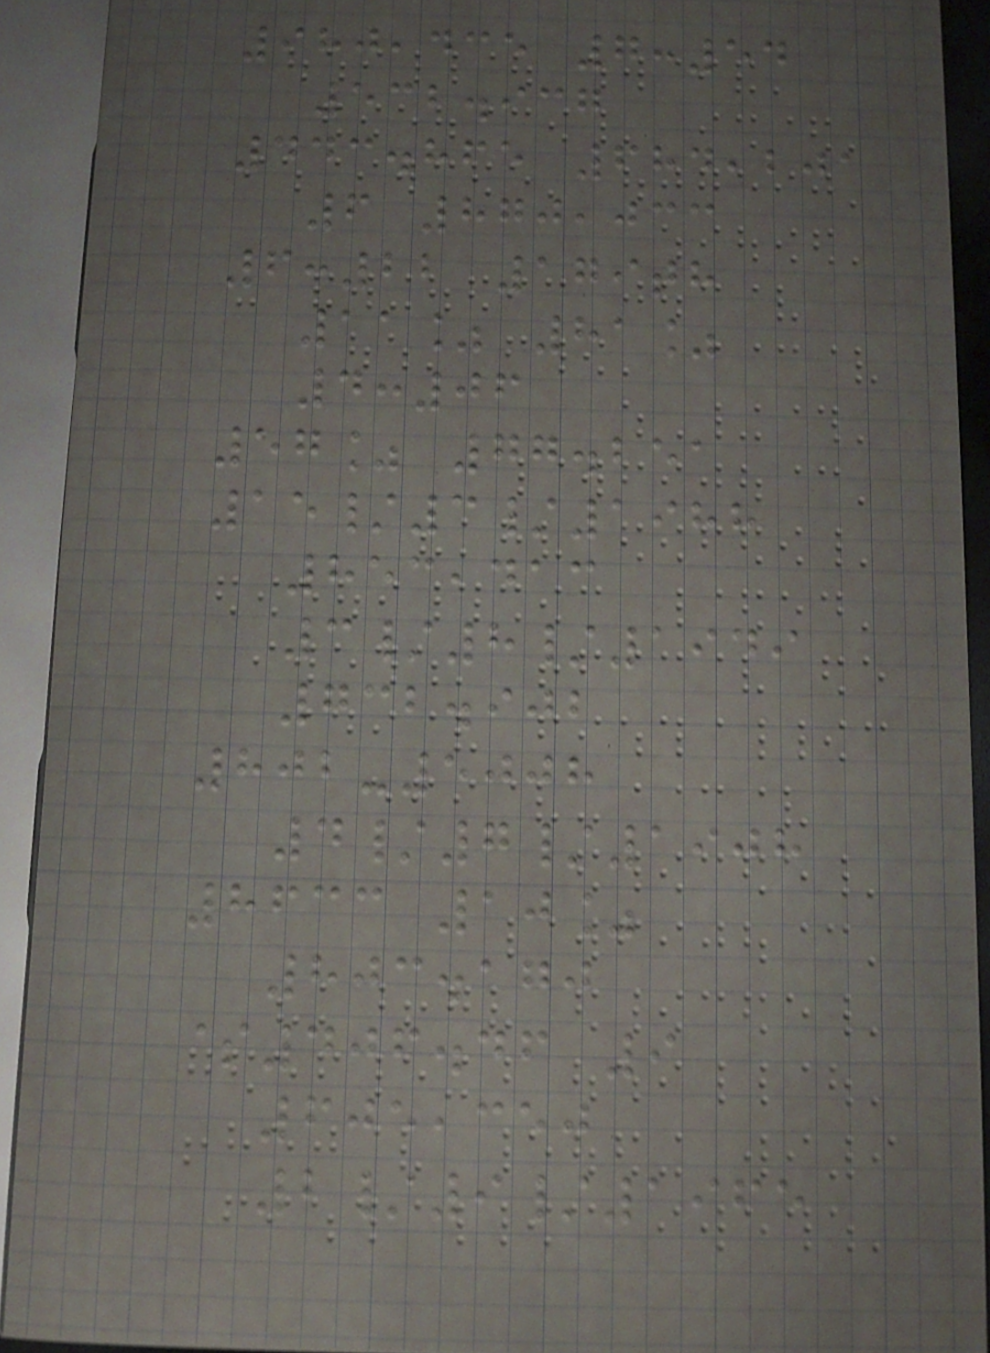980,435 7:54
532.937
443.865 684,201
6 870,033
6:22 179th
11% 81%
4:06
57% 77.251
15/3/1988
853,413
3/8/1949
732.902
802-5008
4/7/1908
8633 10%
803.170
$406.46 9
605,350
2/9/1965
